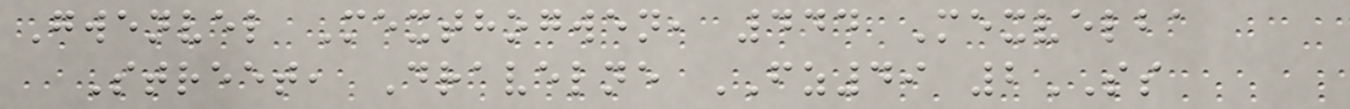Gwenvel Mexthogwen, 444 Mexvelba
Street, Dravelne FZ49 2SS
